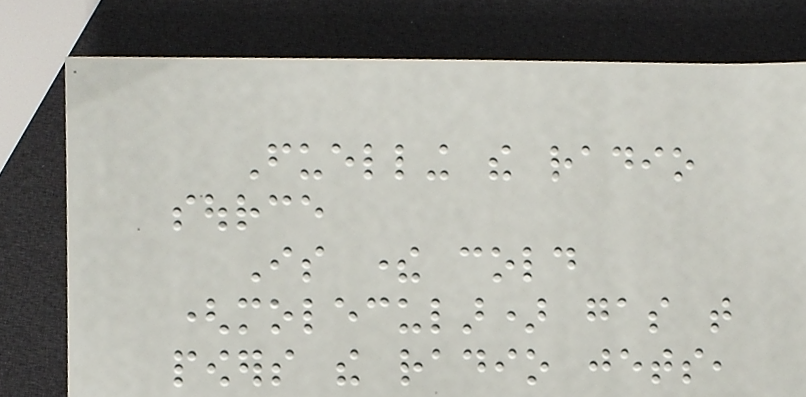Fuelling the radio
source
Is there cold
(molecular) gas that
powers the radio jets,
